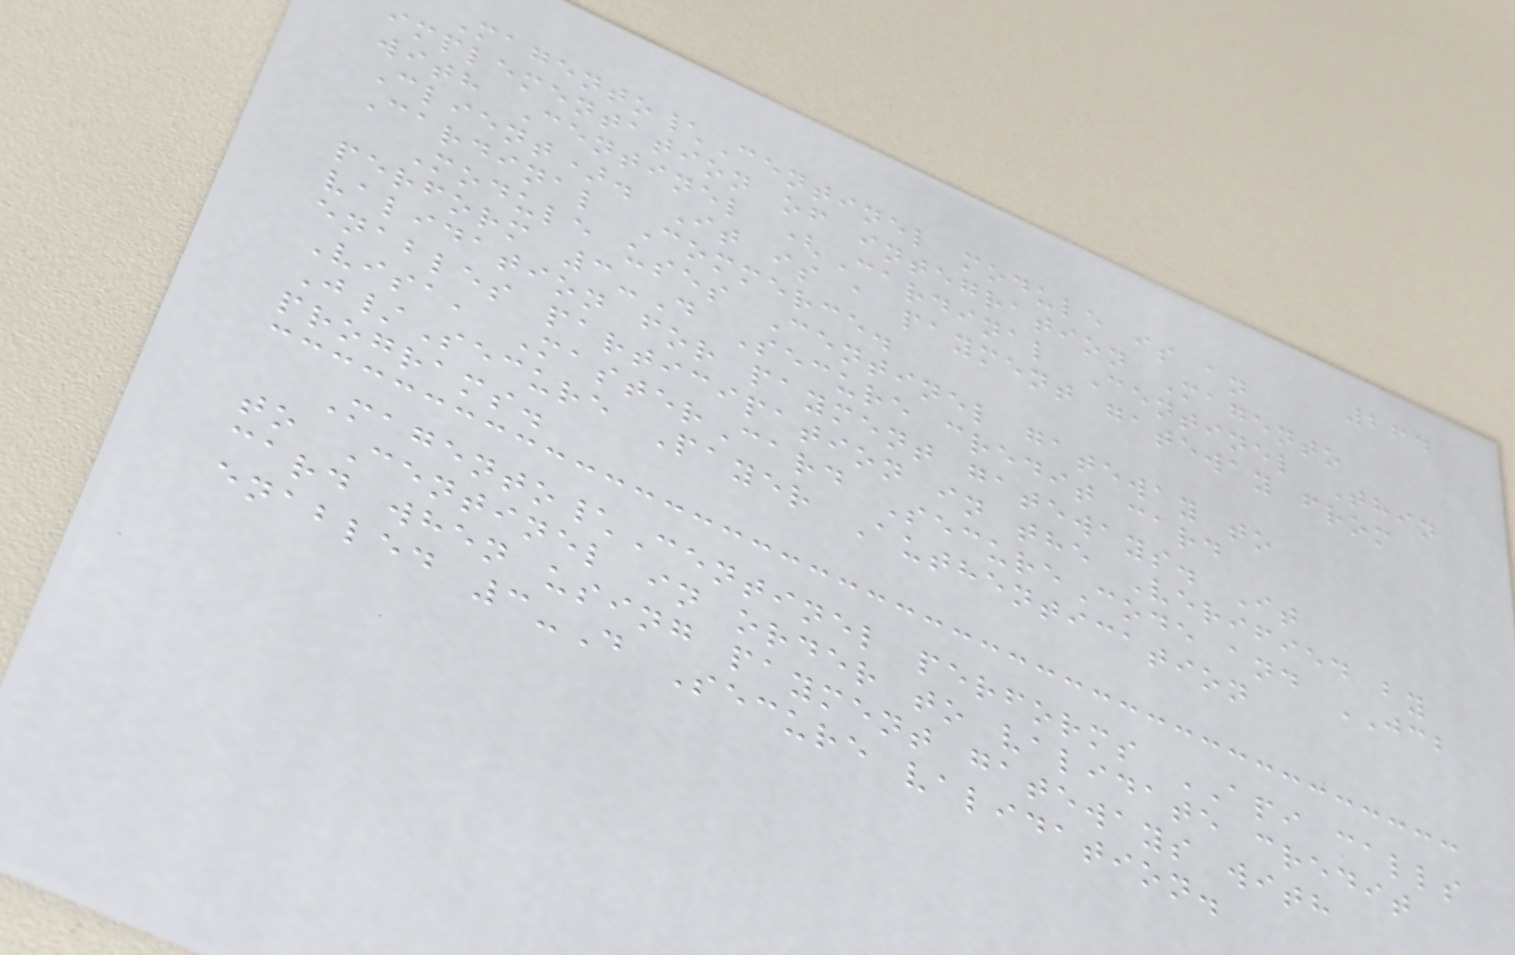264
Magento\Centinel module is an
implementation of integration Magento
with Centinel (Cardinal Centinel Thin
Client). It is a payment gateway from
Cardinal Commerce.
Module uses Centinel gateway to
perform 3-D Secure credit card
validation for payment gateways. It
enables participation in the Verified by
Visa, MasterCard SecureCode and JCB
J/Secure Payer Authentication
programs.
Magento\Centinel performs API calls
to Centinel in order to validate credit
card when using payment gateways with
enabled 3-D Secure validation.
